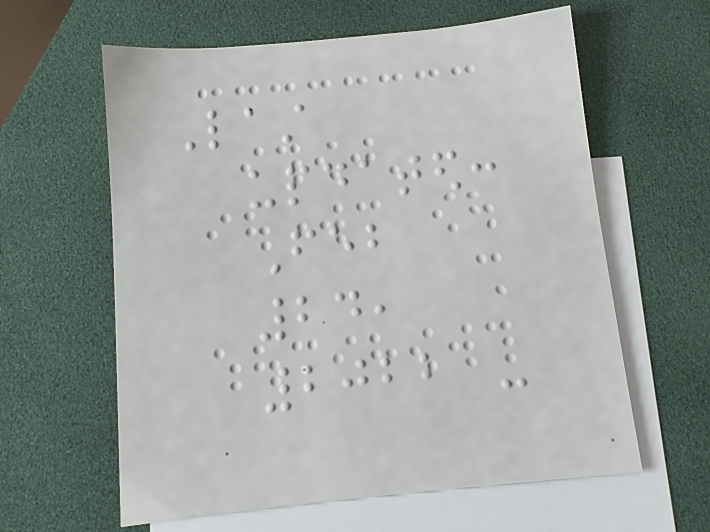Last
updated:
Feb
24,
2022 -
